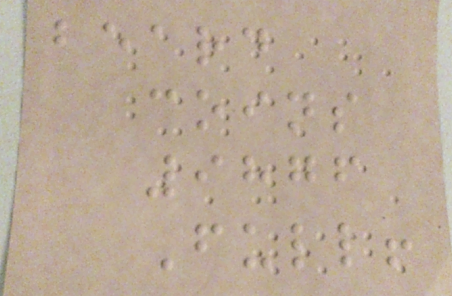beard
coins
9876
Full!
